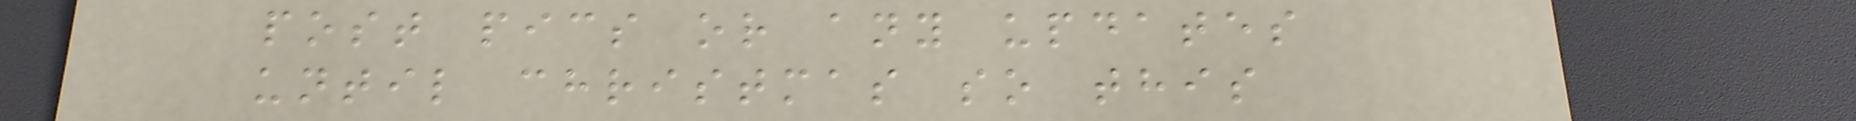post pics or any updates
until christmas so this
